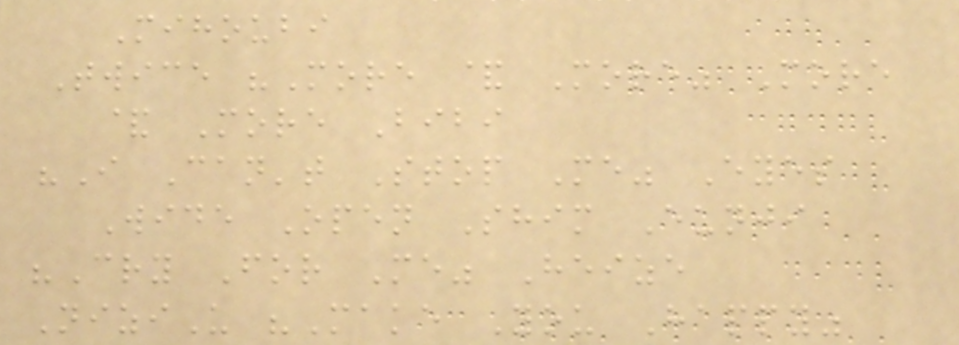Mihoubi
Twice "More & More" More
& More Bibi
"I Can't Stop Me" Eyes
Wide Open Shim Eunji
"Cry For Me" Heize
NiziU "Make You Happy"
